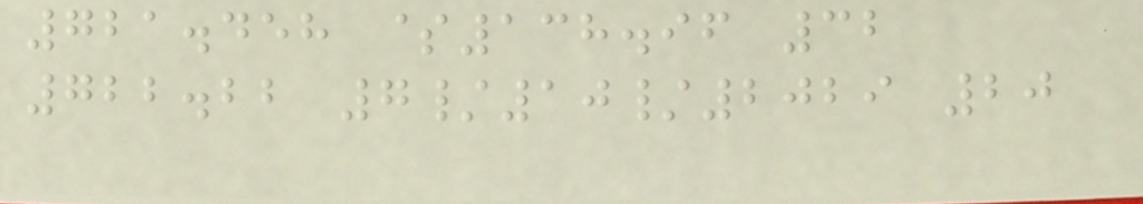721.458 $138.96 32
722.22 7/10/2029 20
